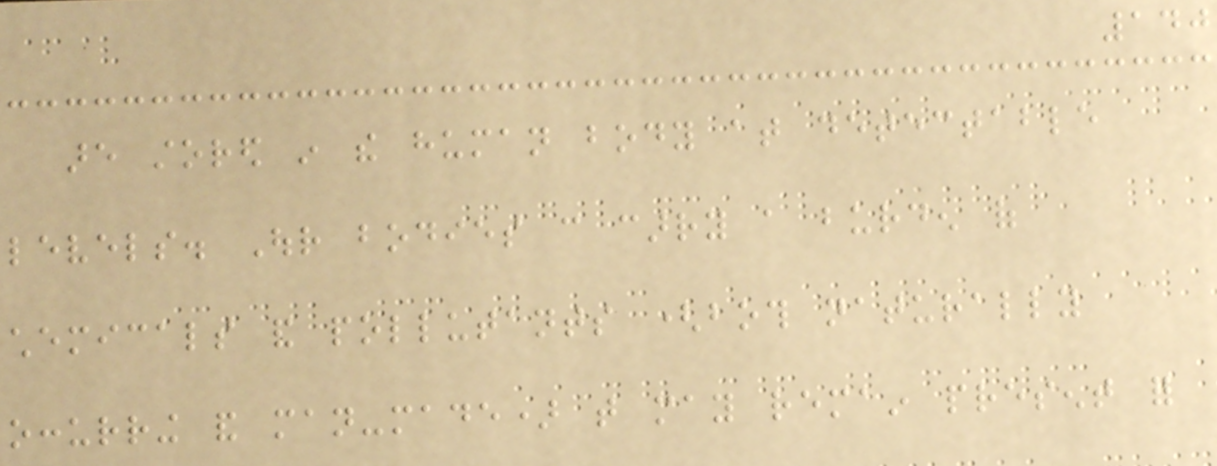140
are stored in the human body at detectable
levels. Our bodies can carry a burden of
chemicals and pollutants (both naturally
occurring and man-made) that may remain present for
